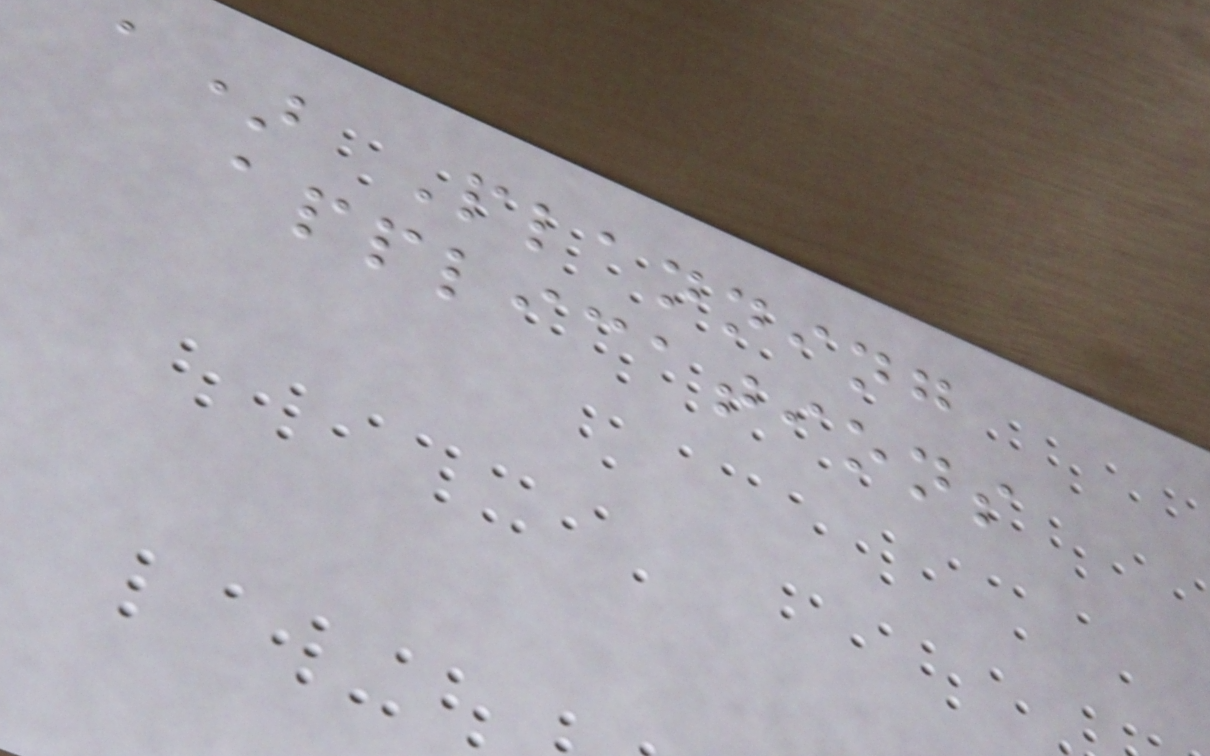a) Planning
applications
